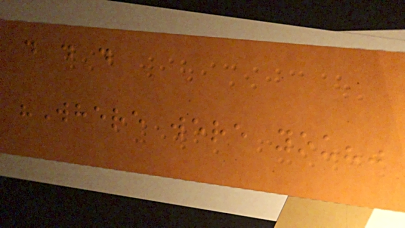. . .
"Where were you?"
